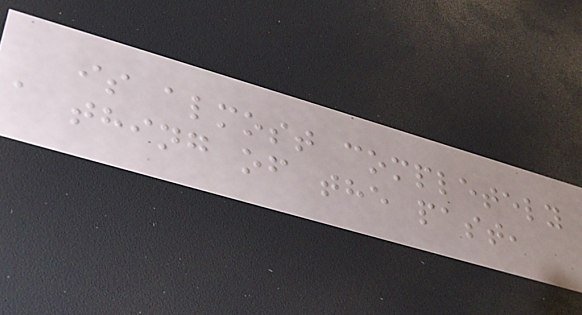is almost completely
a thing of the past,
